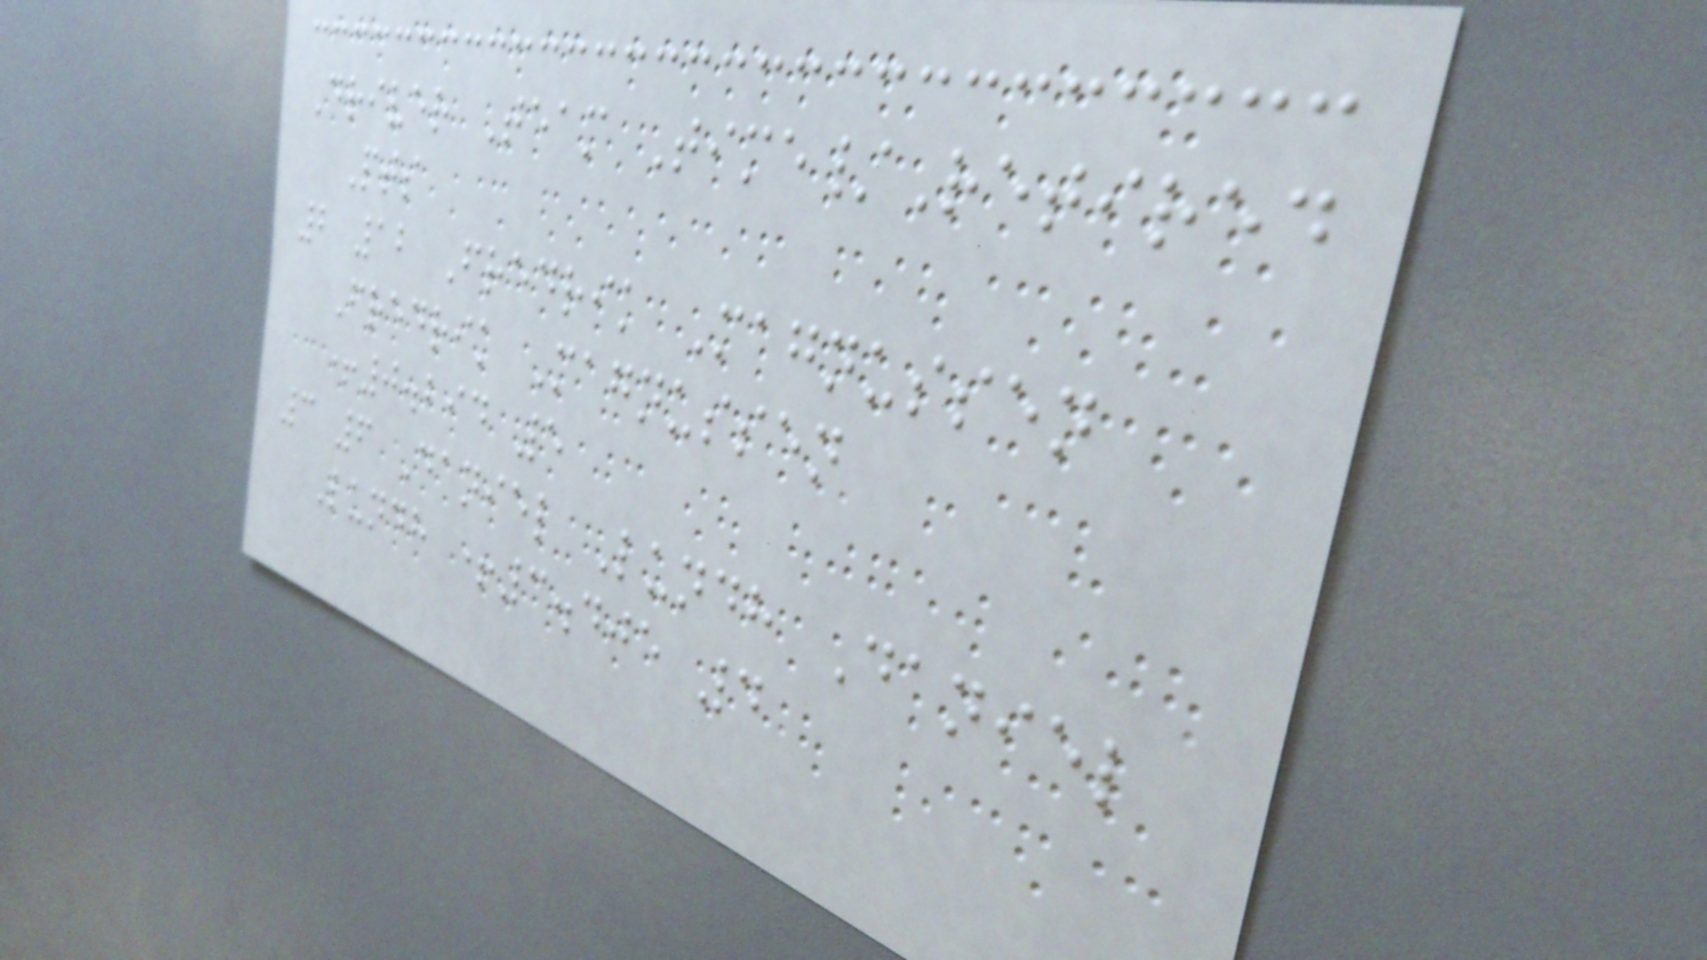Driver Team Time/Retired
Pts
2 12 Fredrik Magnussen
Fredrik Magnussen
+0.294 5
3 6 Daniel Lundh Daniel
Lundh +3.405 4
